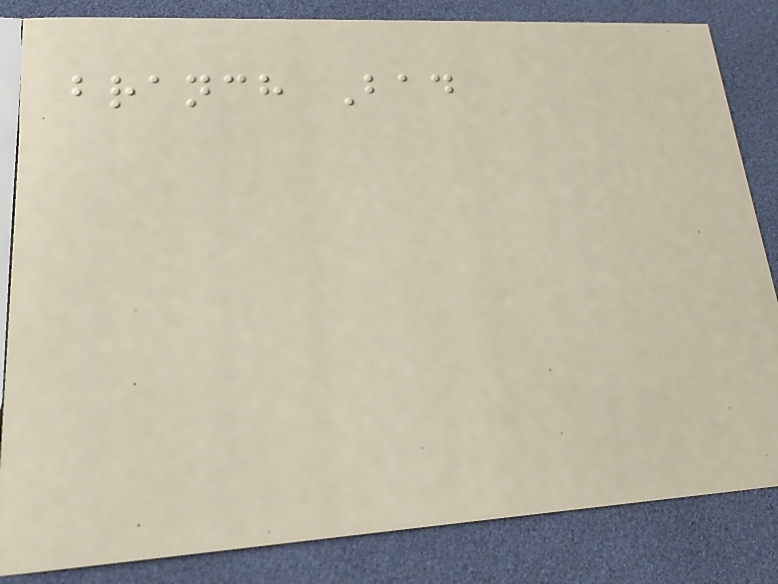branch Bad
